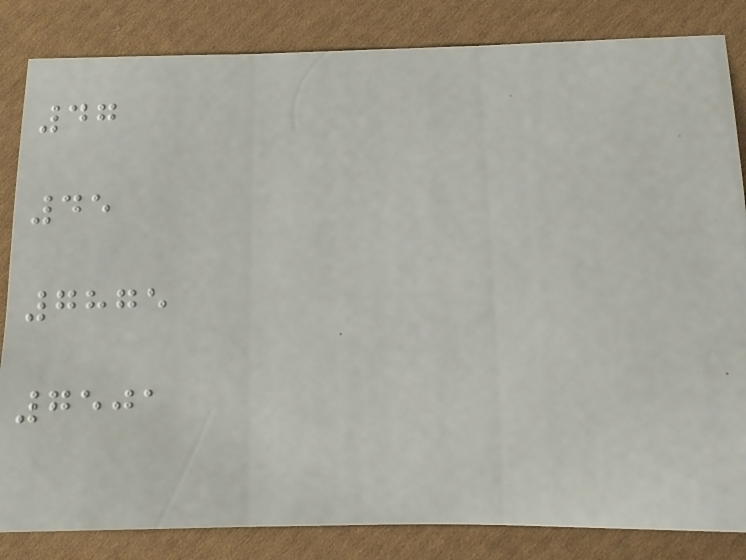47
45
7875
7501
